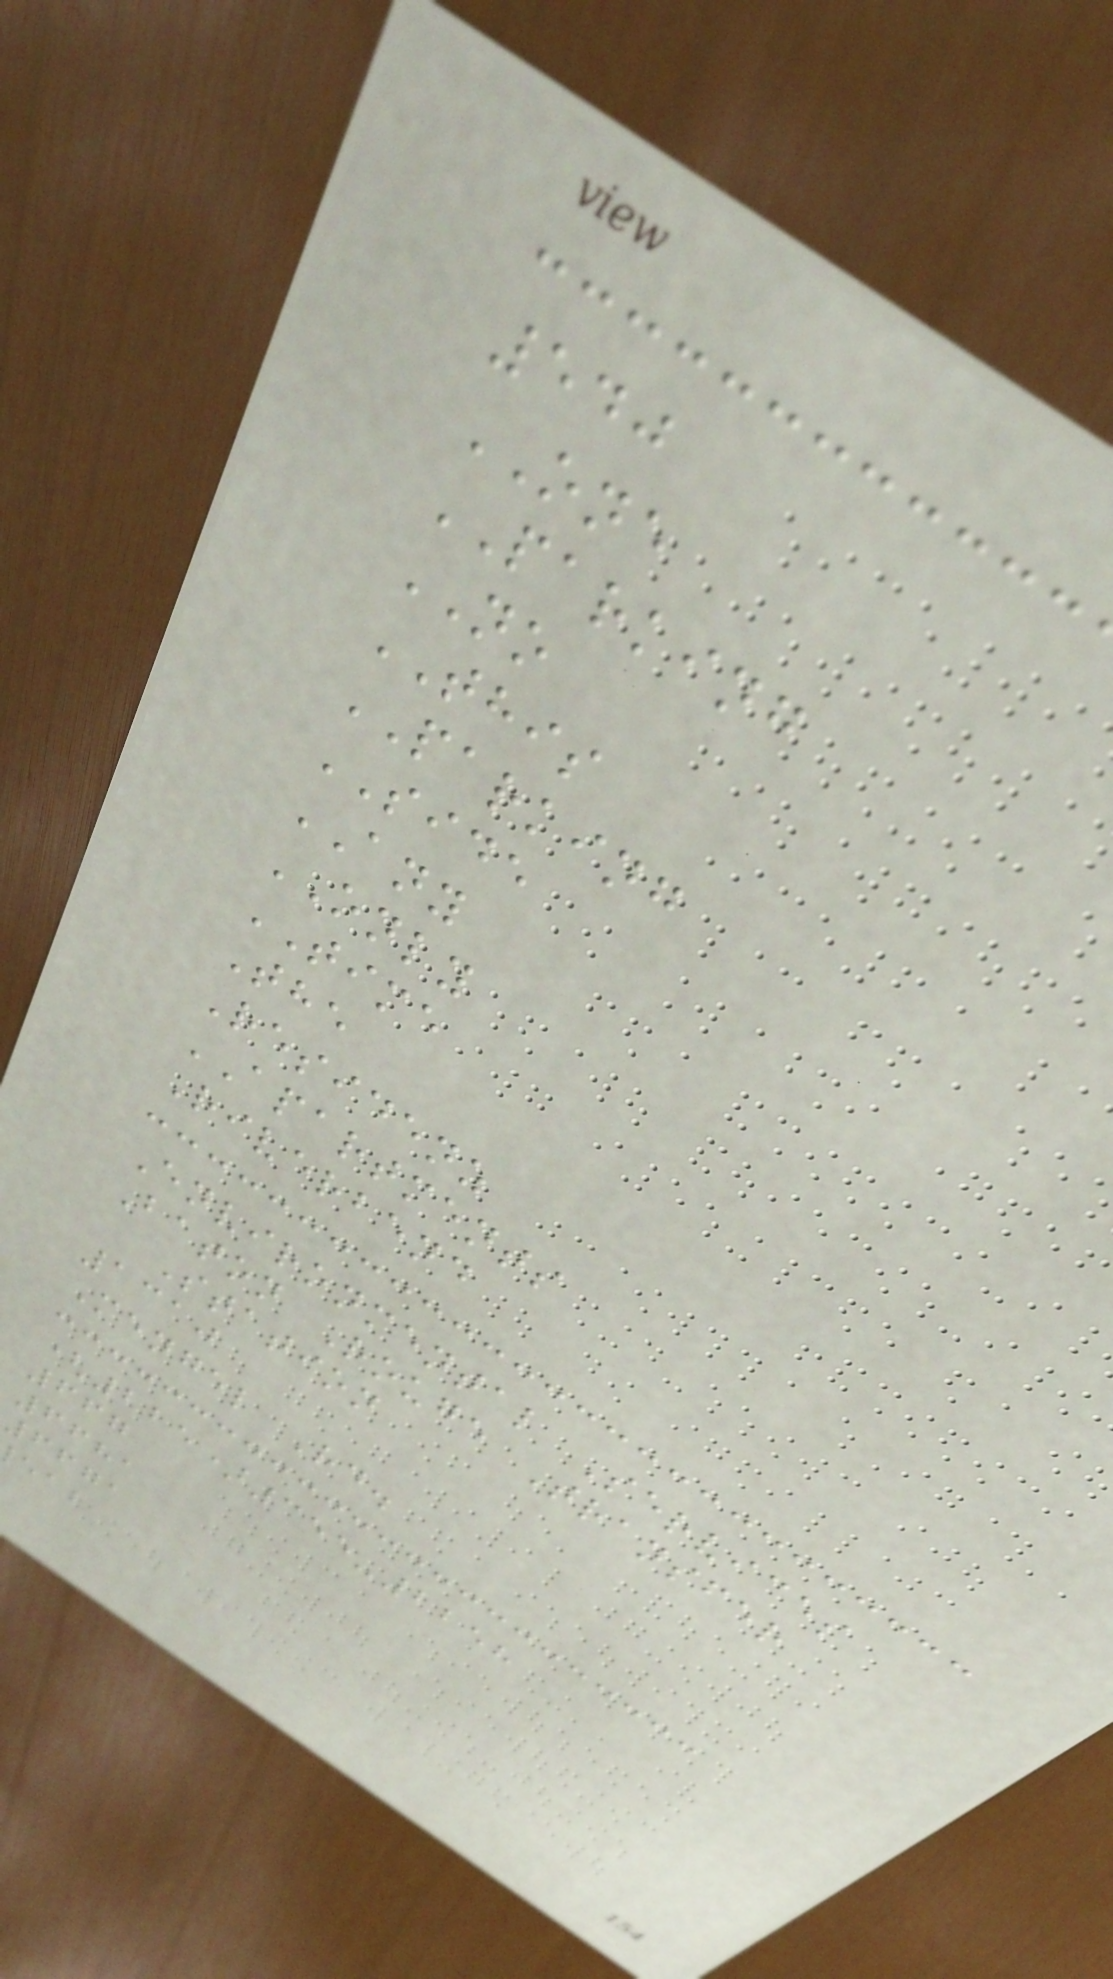540
ONE
PARKING
NO
THIS
PARKING
SIDE
ANY
ONLY
TIME
The
Residenz
APARTMENTS
Riverbend
Environmental Services
Baton Rouge Transfer
Station
1310
Mengel Rd.
(225)355-2258
667
6681
6671
